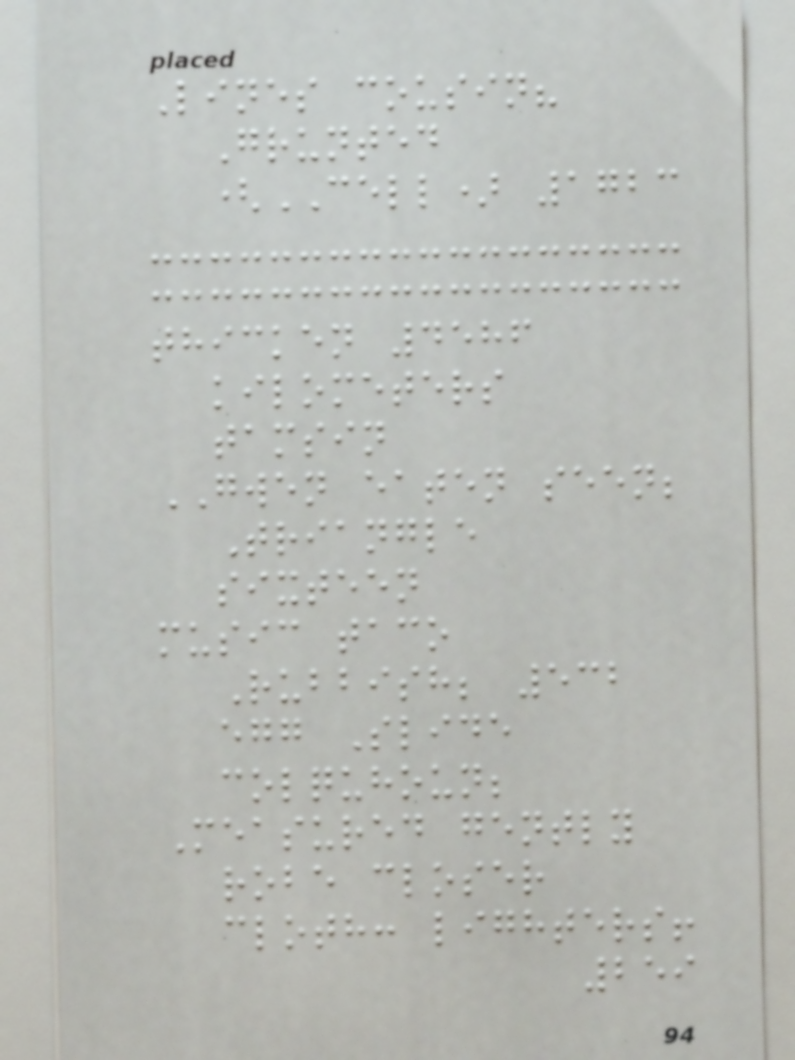Lines cousin?
Grunted
(CELL) 1723
thicken 4586
kilometers
tamsin
GWEN eaten seen;
Triangle
sixteen
music taco
Rubbish; 532
egg Slide
colquhoun;
Measured gently
robe closer
cloth: lighters!
259
